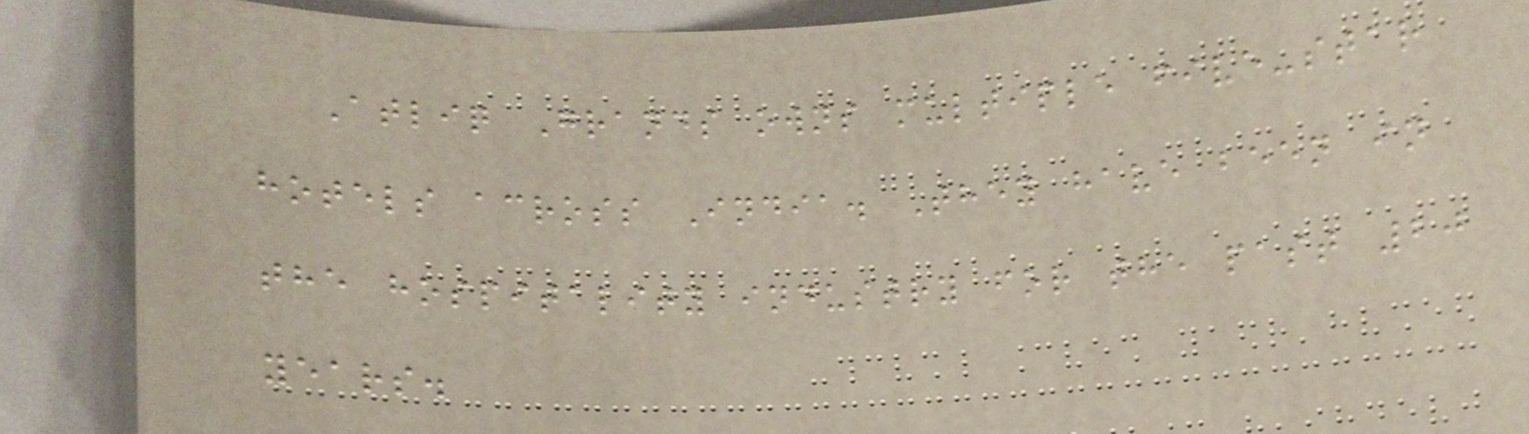Atliq Grands owns multiple five-star
hotels across India. They have been in
the hospitality industry for the past 20
years.
